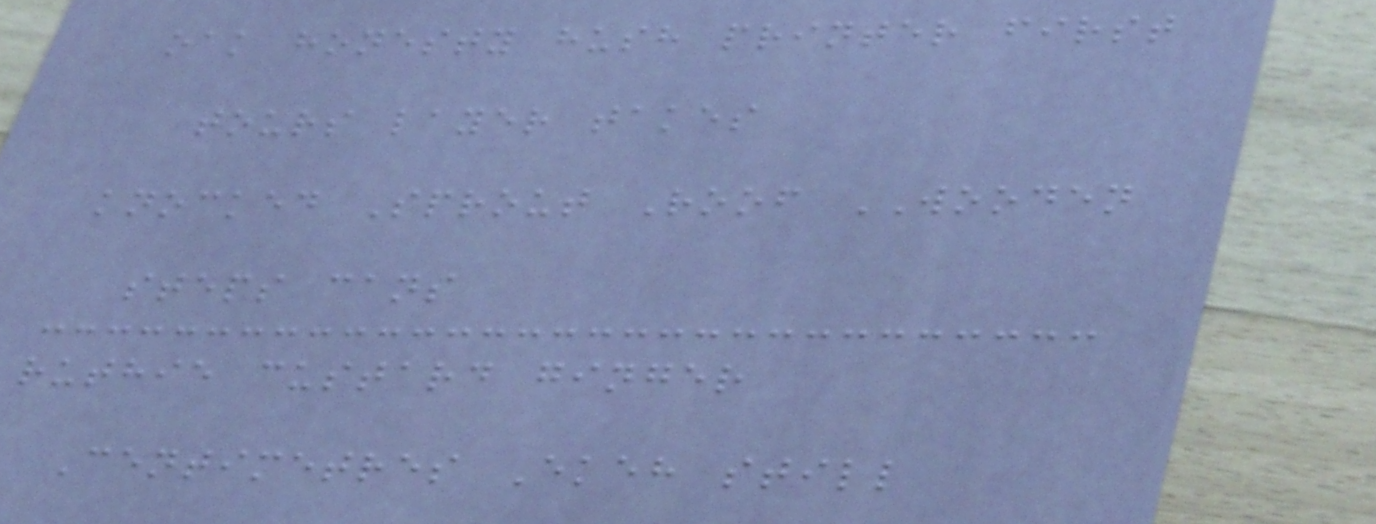oak honesty hush printer first
tours layer takes
knocked Sprout Roof WOODEN
steps cans
ruthie custard ginger
Centimetres Ekeh still
